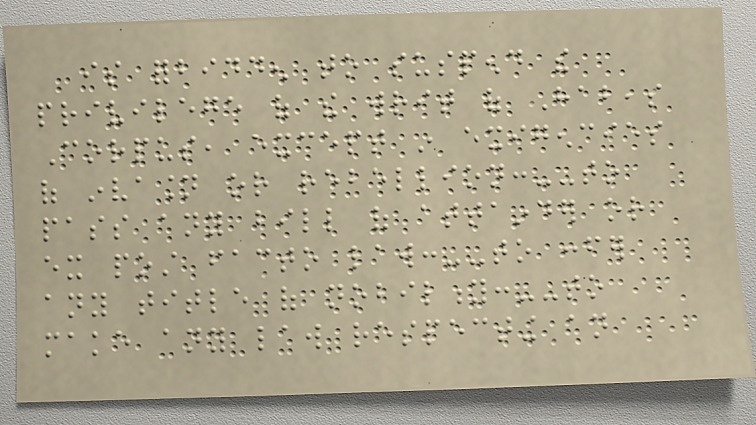is forbidden to suspend the
privilege of the writ of Habeas
Corpus, except in exigencies
of invasion or rebellion:--to
pass any bill of attainder or
ex post facto law:--to confer
any title of nobility:--to
make any law respecting an
